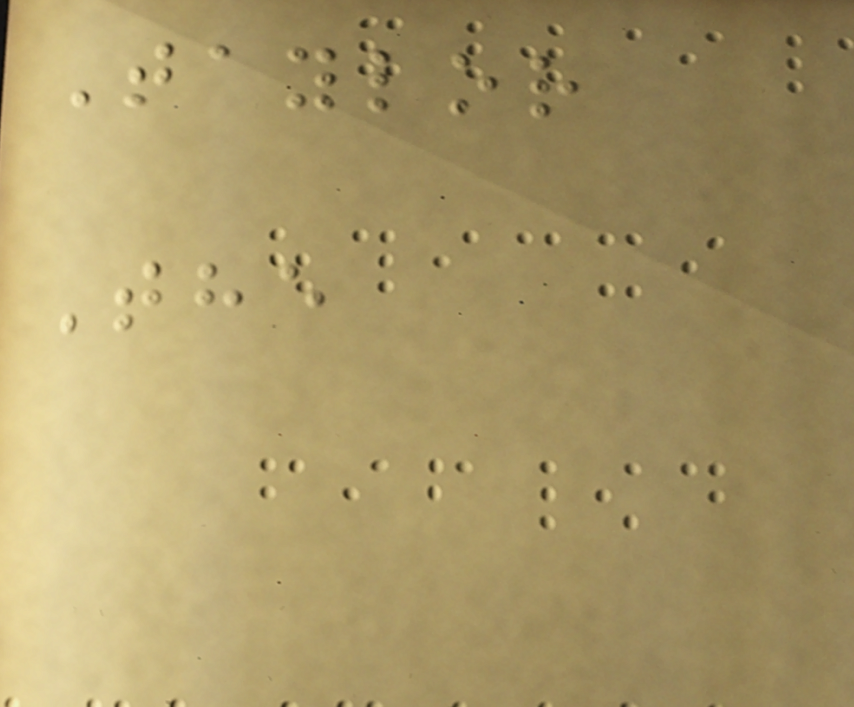Taylor
The
